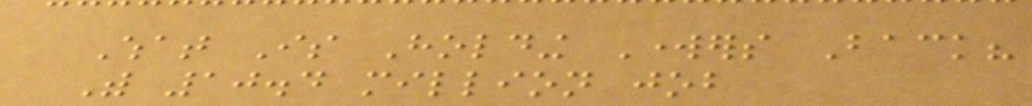What Is Holding Workers Back?
With 10.4 million job
